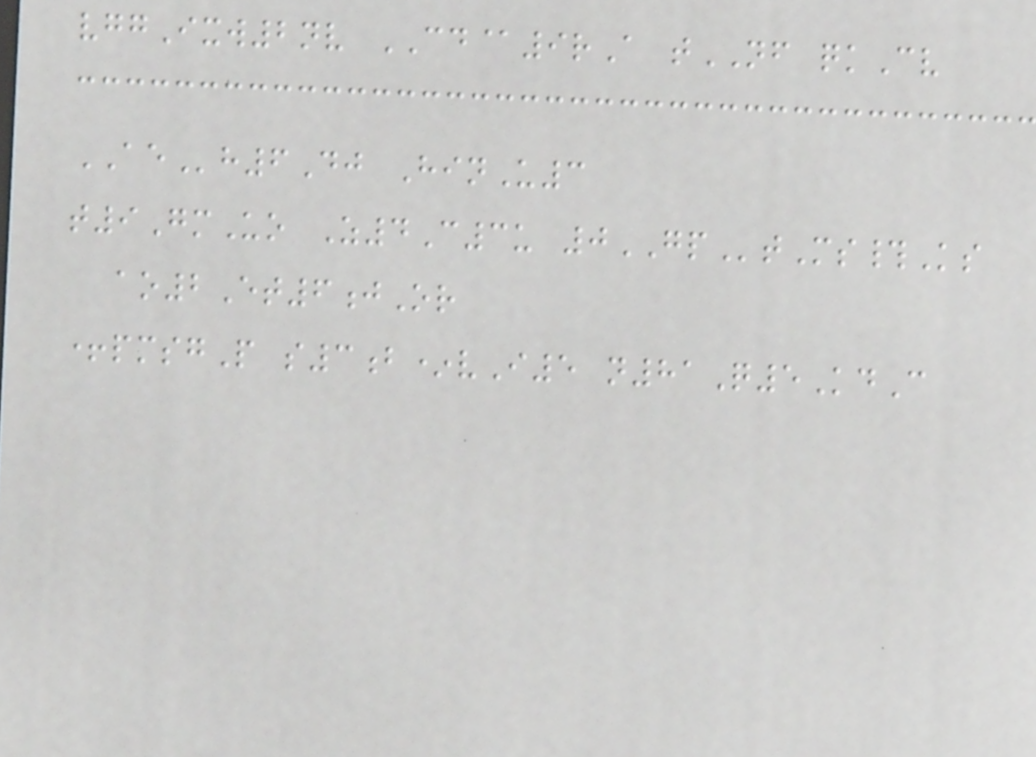vggIxw2nv CD@9rA tNF qkCv
AEh6Dj HinU3
t9GmUo Z4C3u 0GPtMs#Ks
ao2Et6jOr
+pmsgP s3b*vI5 n81Q5KdC
